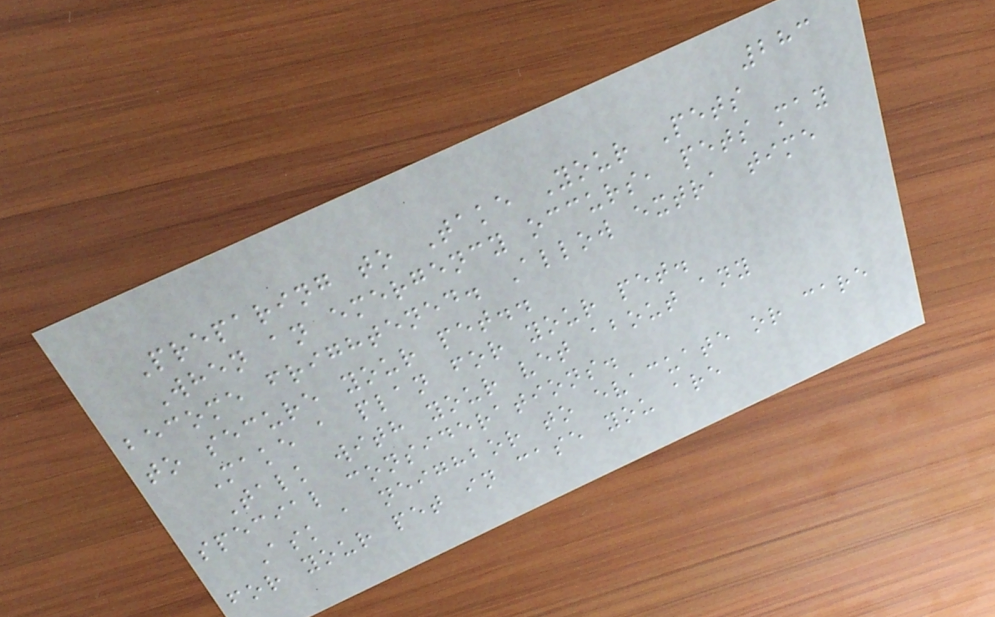283
Preparing to Take Your Pets
When an emergency occurs, pets may
become frightened. Allow extra time
to secure your pet..
Make a plan for your pet.
Talk with your vet about any
special considerations.
Ask a neighbor to evacuate or care
for your pet in case you are
